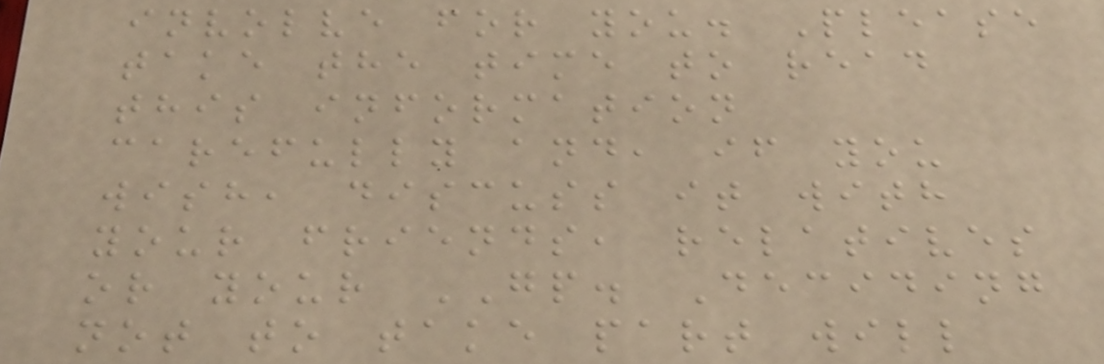involve for you. Please
take the time to read
this information
carefully and, if you
wish, discuss it with
your friends, relatives
or your GP. Deciding
not to take part will
